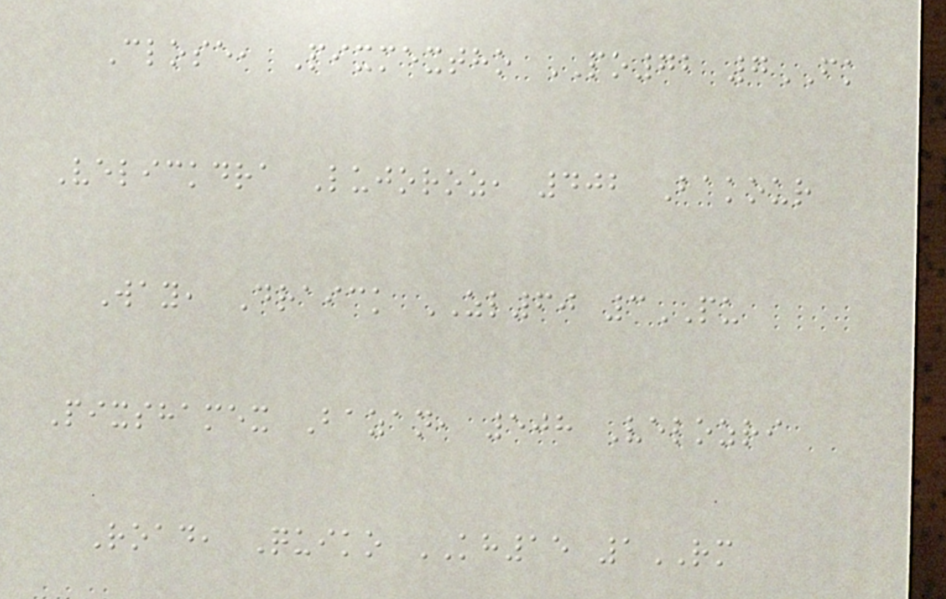Close, Pixmextho PO72 7FK
Velickdra Lujoroz, 402 Bakour
Way, Draick ZL60 3PU
Pixshamex Bazan, 508 Velozri
Road, Quiko KH15 1RM
